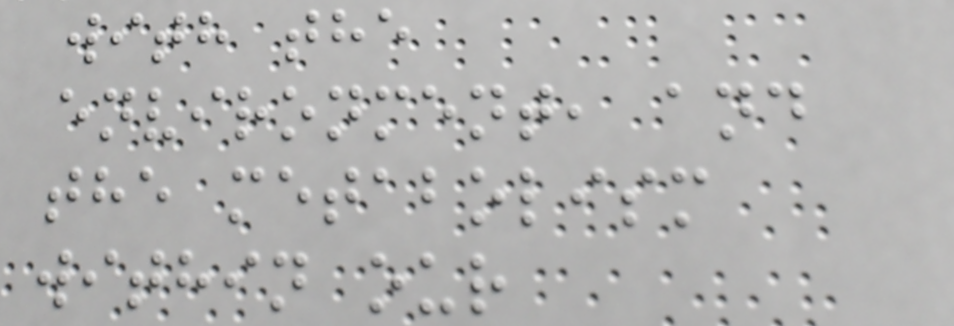with the
environment, and
the metabolism
within our
